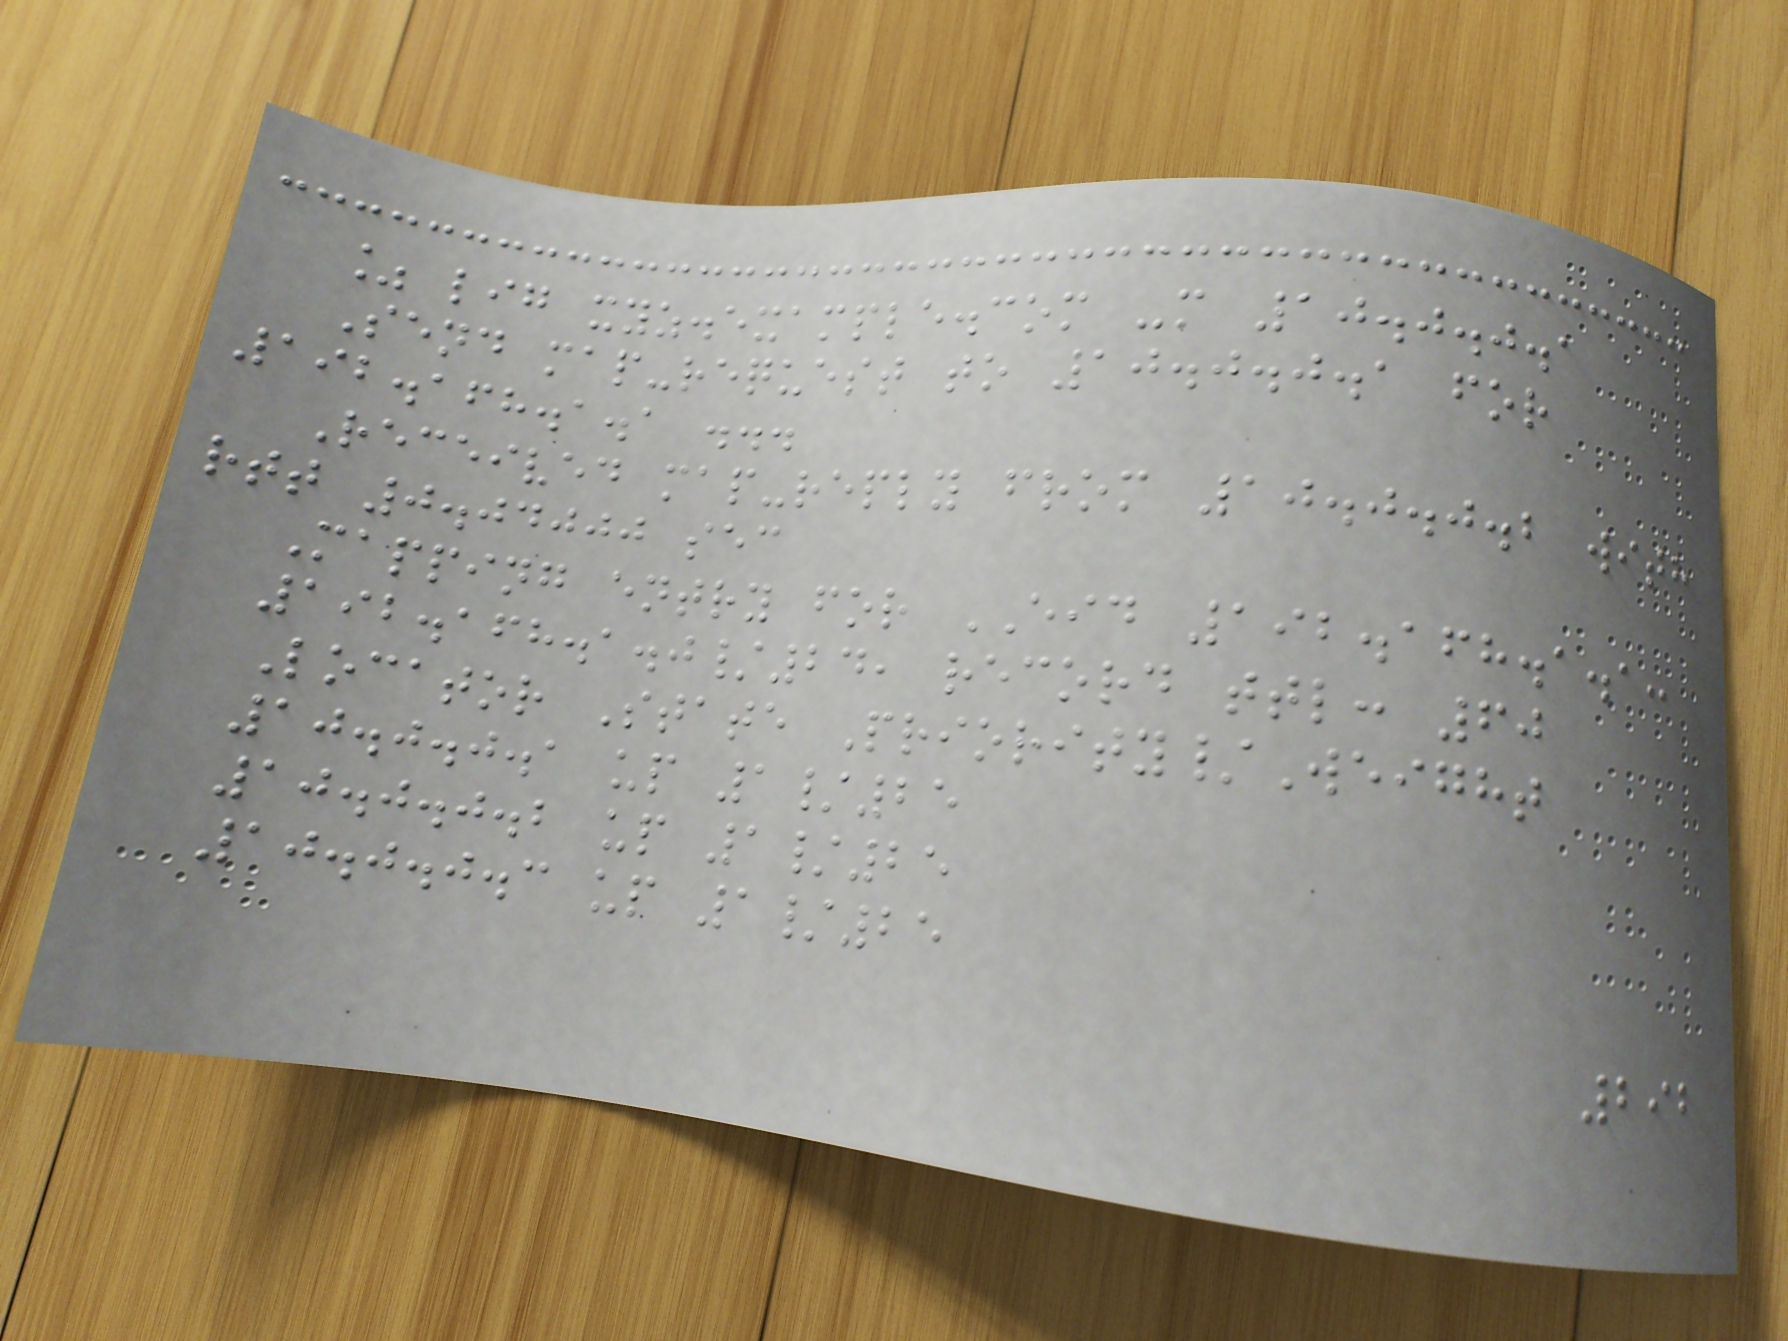% lig xyz.example.com -m 10.0.0.1
Send map-request to 10.0.0.1 for
192.168.1.1 ...
Received map-reply from 10.0.0.2 with
rtt 0.04000 sec
Mapping entry for EID 192.168.1.1:
192.168.1.0/24, record ttl: 60
Locator State Priority/Weight
10.0.0.1 up 1/25
10.0.0.2 up 1/25
10.0.0.3 up 1/25
292
